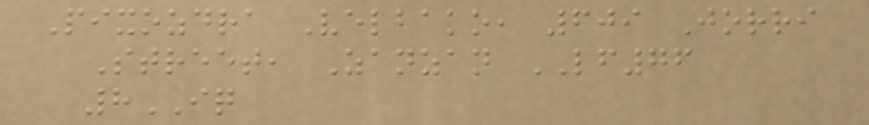Pixozdra Velbako, 609 Jorri
Street, Zanzan LF76
8IQ
